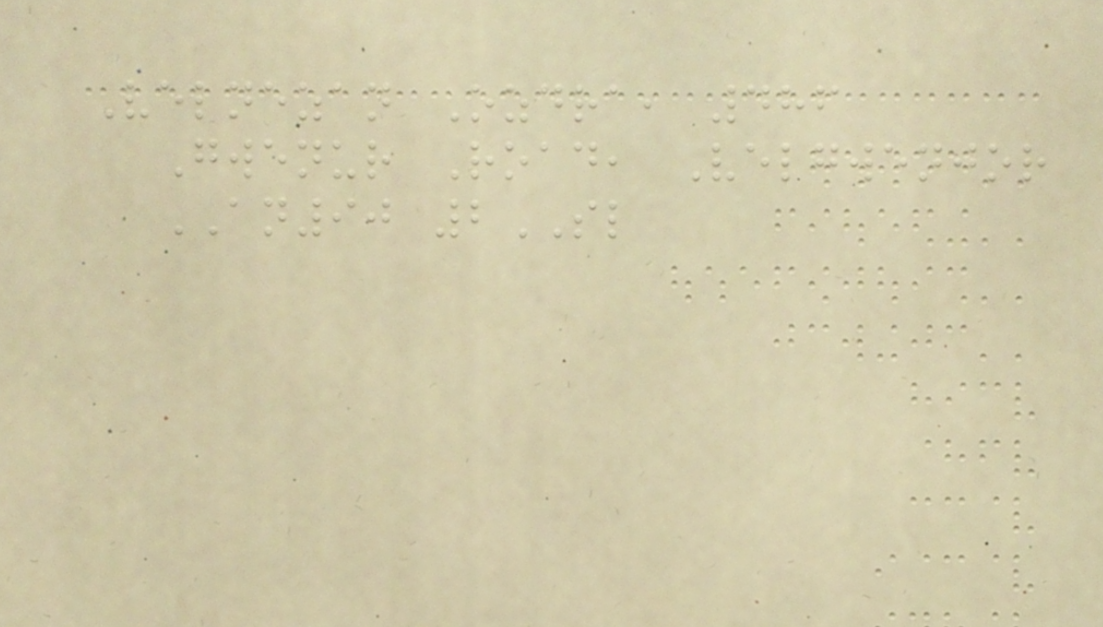Velnezan Ozdra, 486
Gwenur Road, Velgwenjor
AN90 2SL
